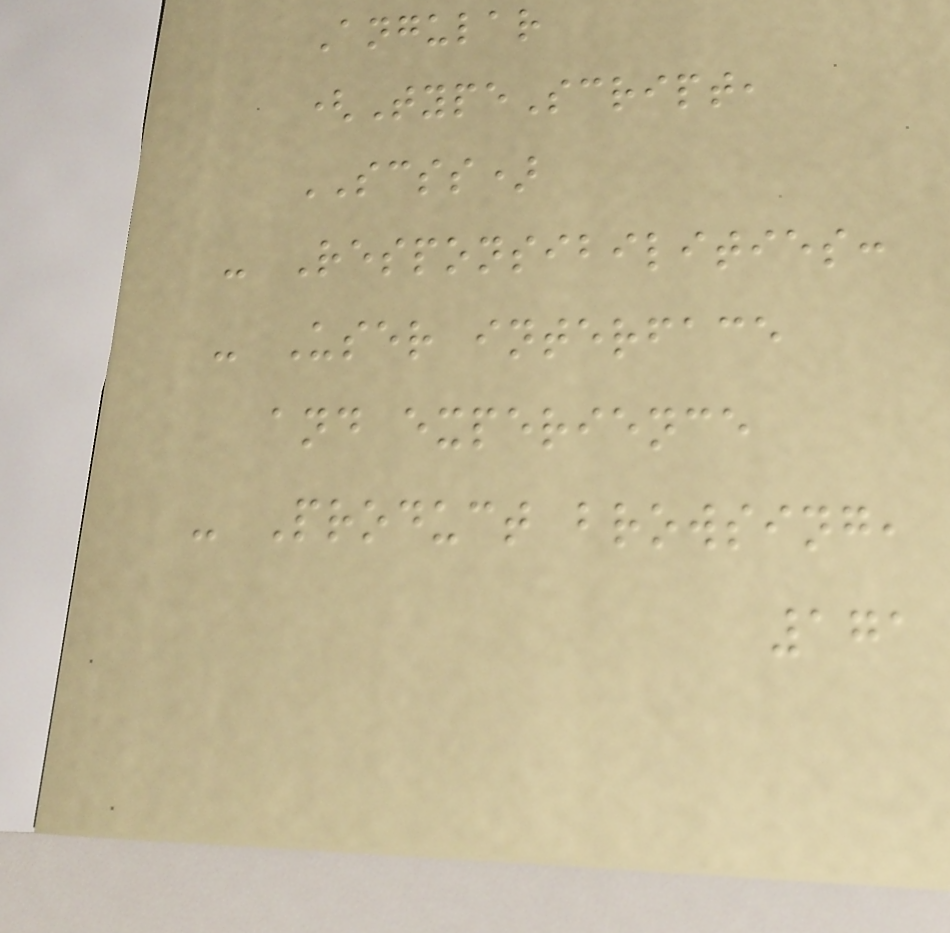Angular
(TypeScript,
SCSS)
- Responsibilities:
- User interface
and experience
- Product browsing,
171
